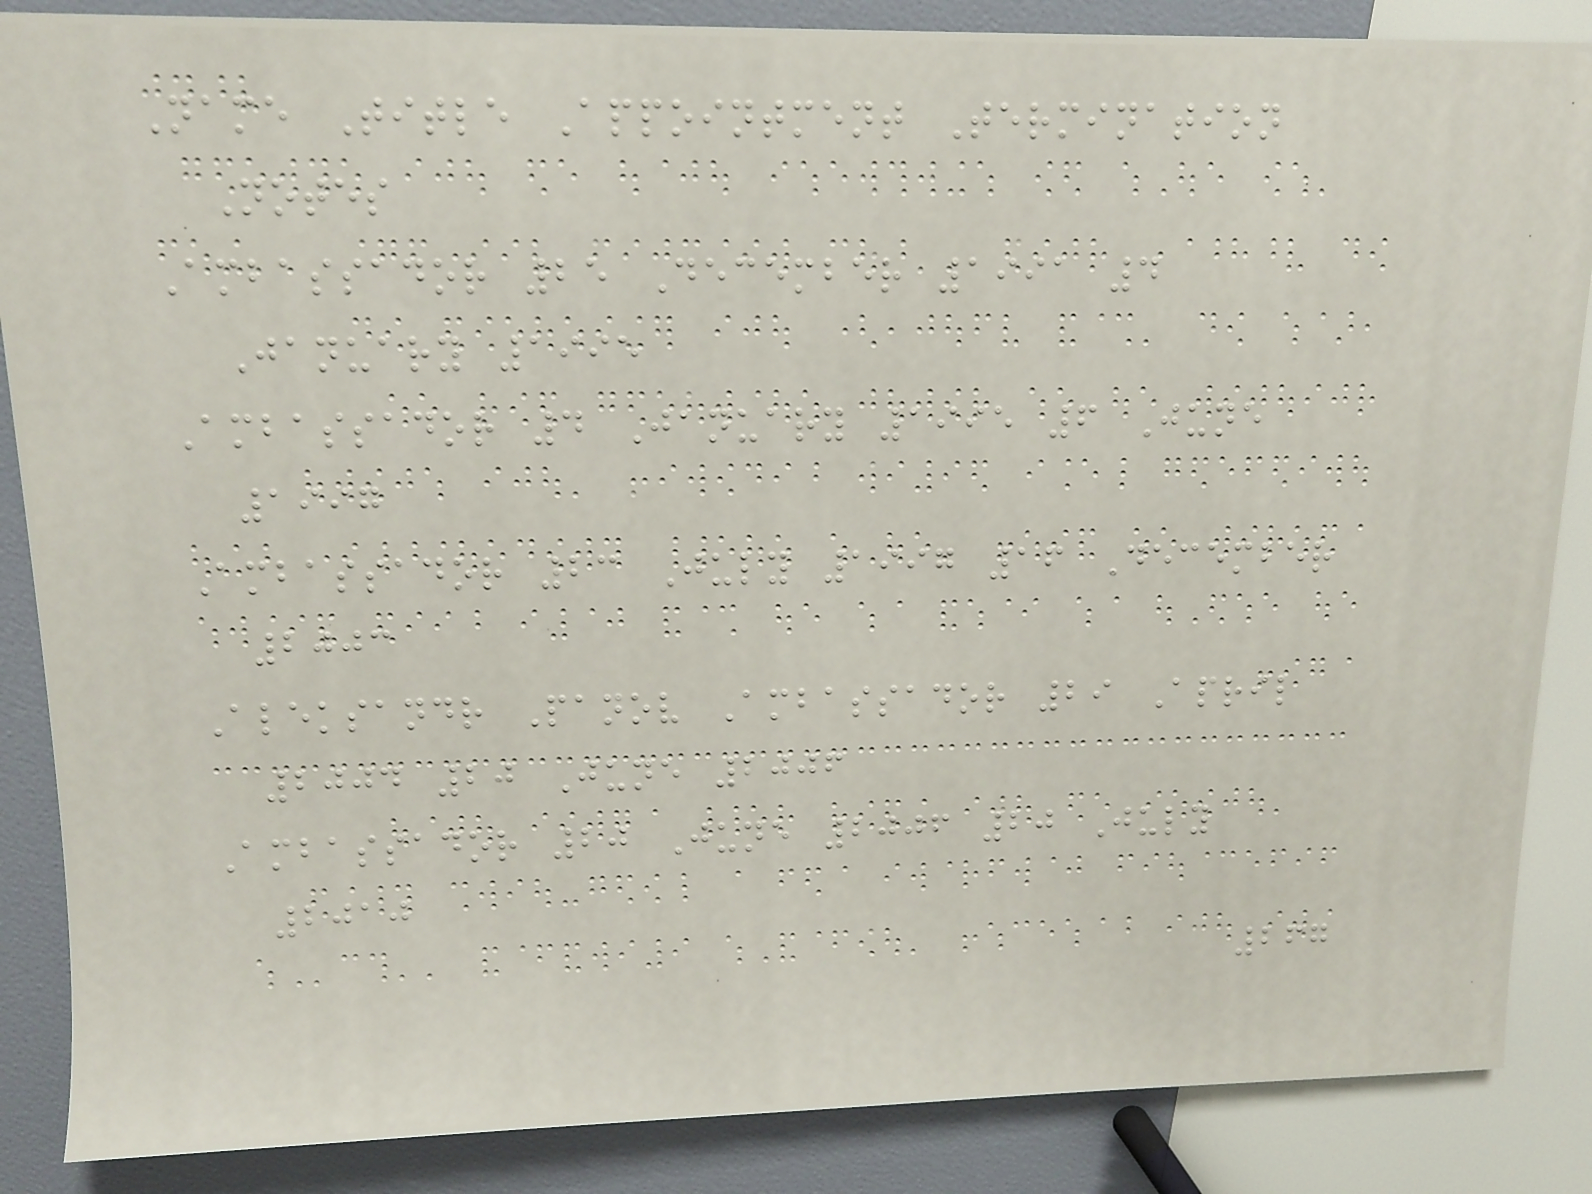Name Title Appointment Termination
Notes
Ambassador 25 December 1991 4
January 1995
Ambassador 4 January 1995 6 June
1997
Ambassador 23 July 1997 16 December
2003
Aleksandr Panov Ambassador 29 April
2004 20 June 2006
Ambassador 20 June 2006 20 July
2010
267
